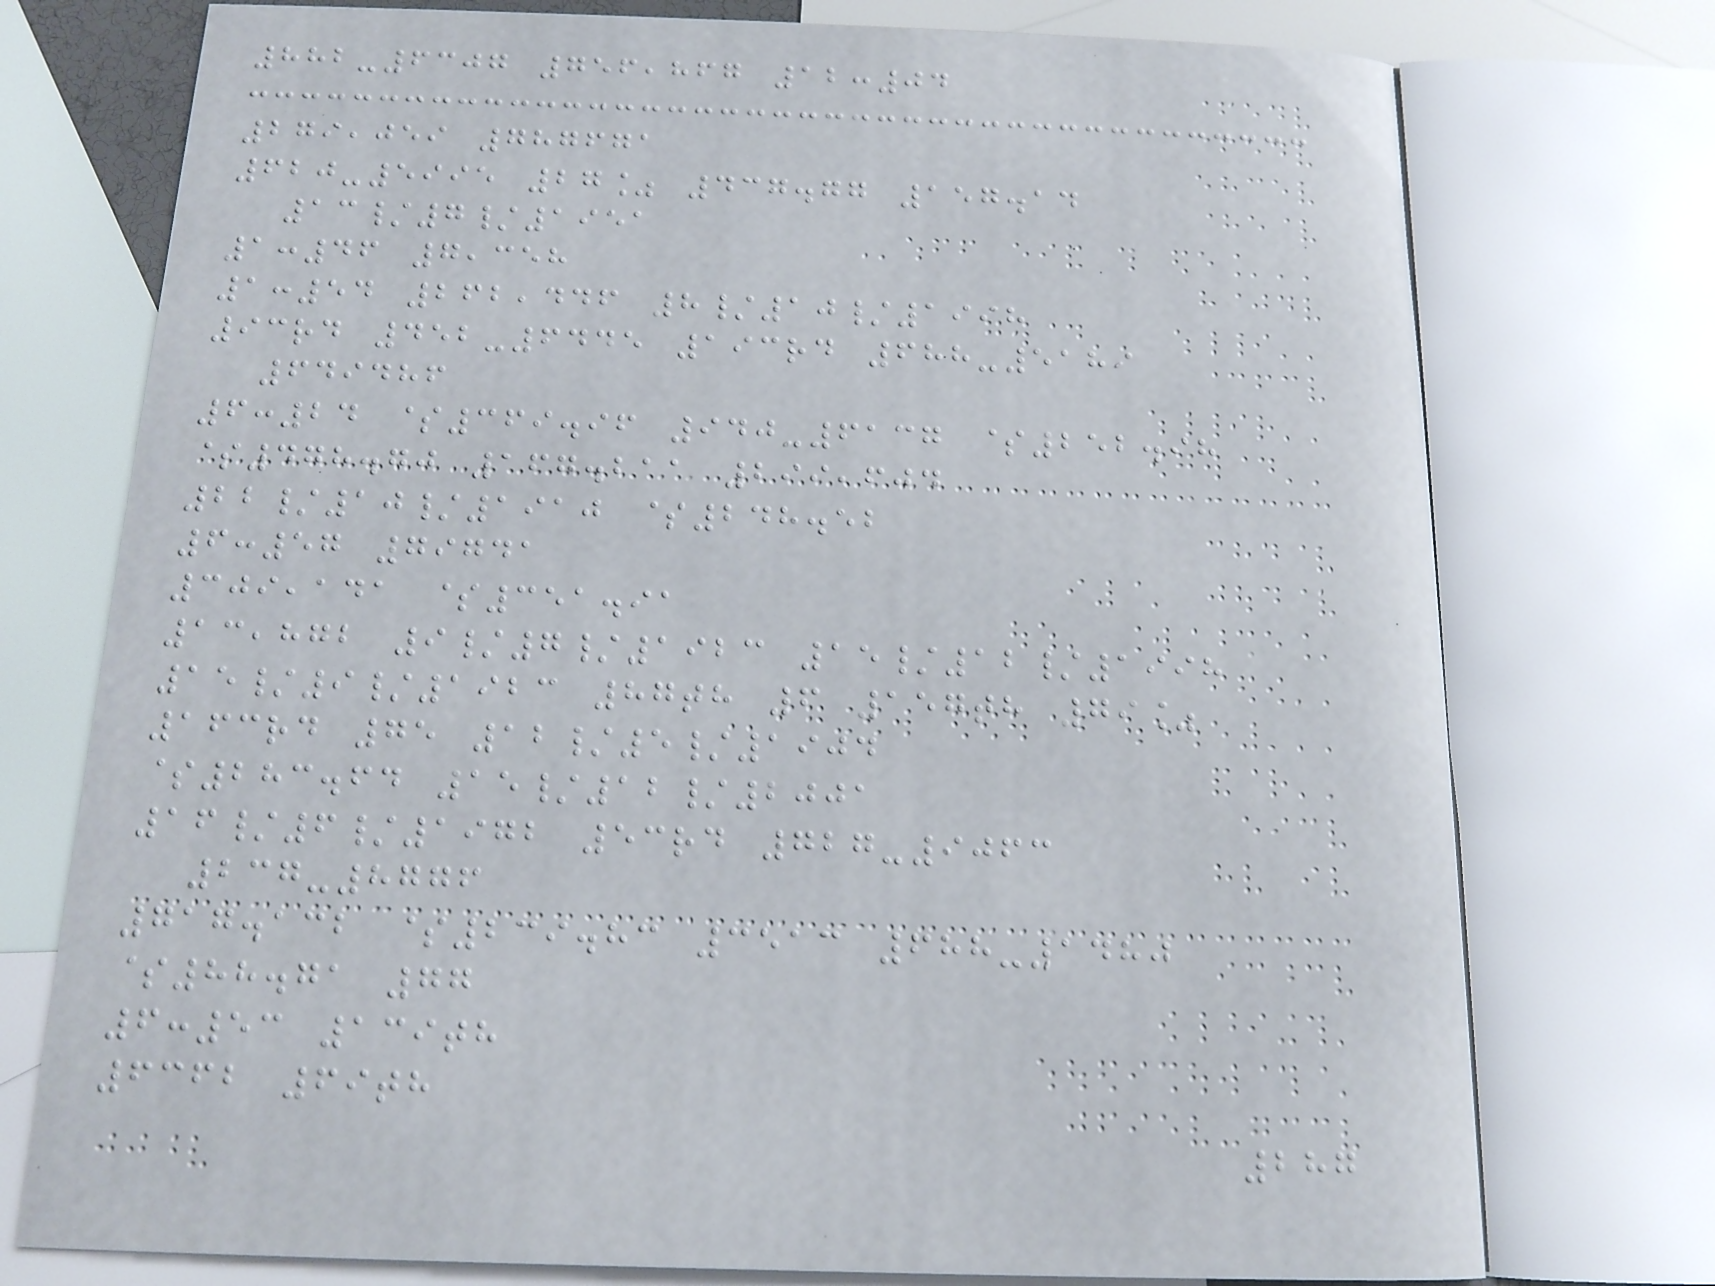882-6307 756,867 12:04
279,059 787671
620-5995 27% 437.77 157.14
13/7/1951
1:46 7,358
1:54 262,446 8/10/1998
93rd 452-6445 193rd 688-5189
649486
6:24 $369.96 940-6137 $252.98
$478.70 167.211 299,604
22/10/1910 $248.52
6:57 79741
309,141 $351.91
13,872 9/7/1923 15/12/1998
15/9/1923 87th 6 157th 79%
163rd 75 12/5/1904
$283.64 15/12/2001
16/6/1972 53rd 727-9063
237-8776
717.132 $239.83 3513 688-1480
$88.71 77
6:53 139th
6362 69th
287
